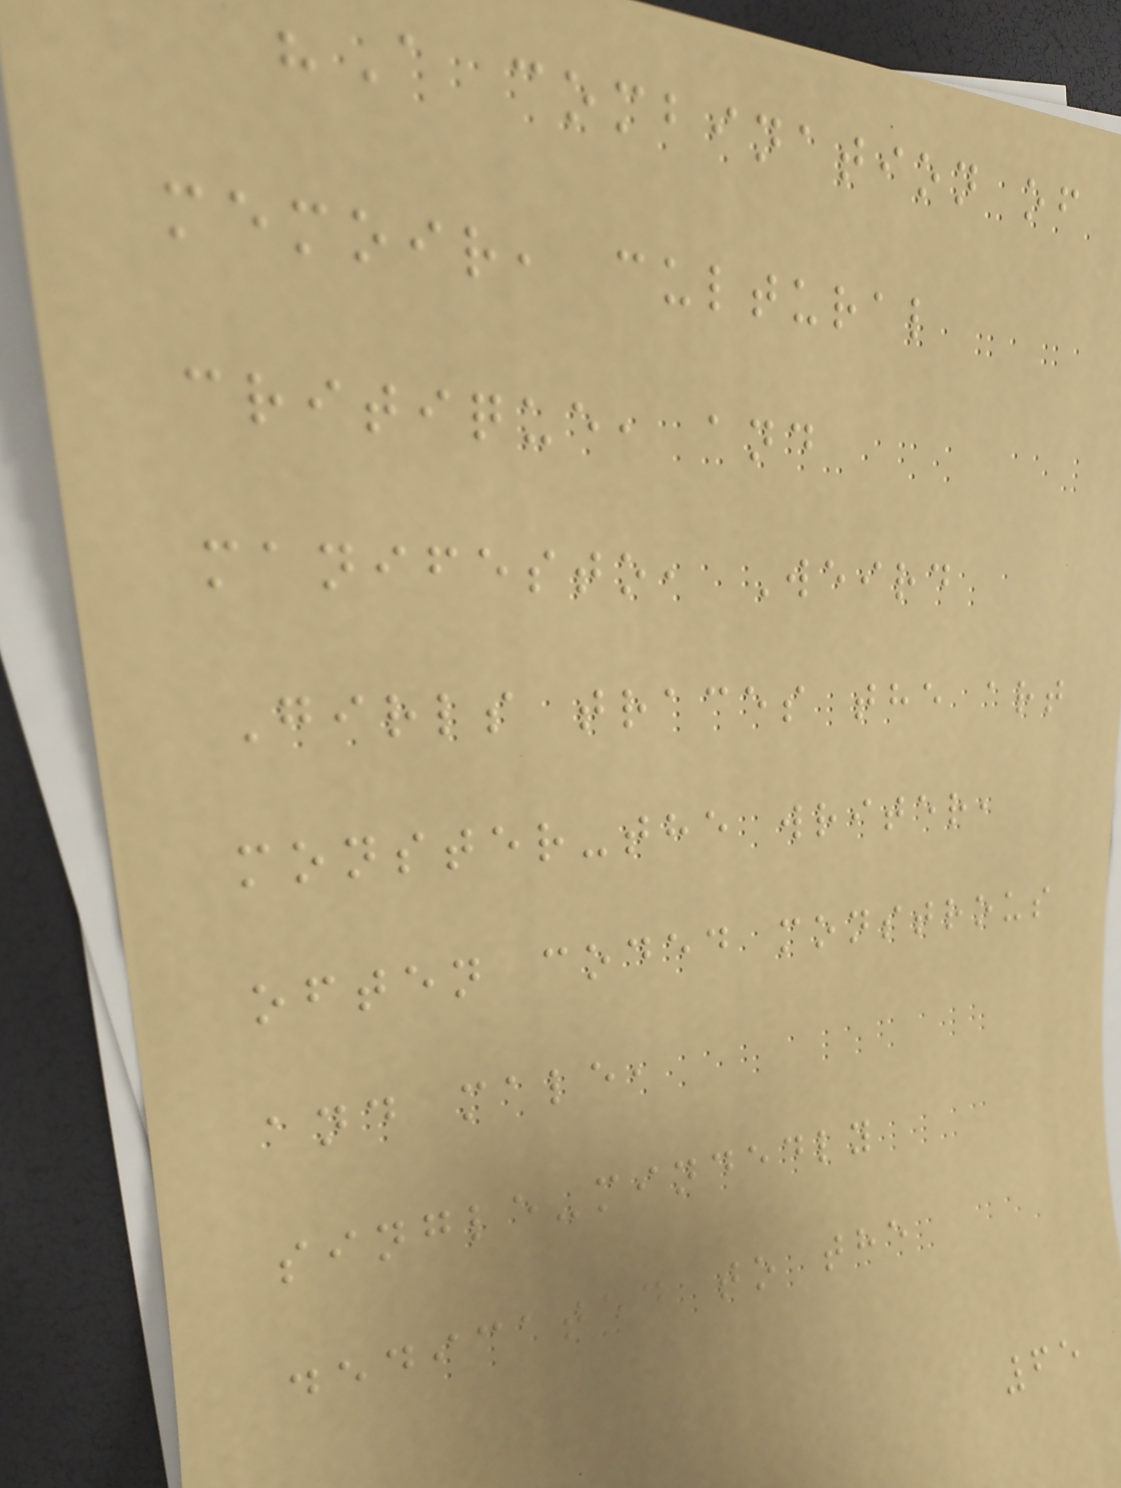"A combination of
memoir, cultural
critique, and
manifesto, Weird
Girls traces the art
monster-the writer,
often coded monstrous
and male,
single-mindedly
dedicated to the
65
